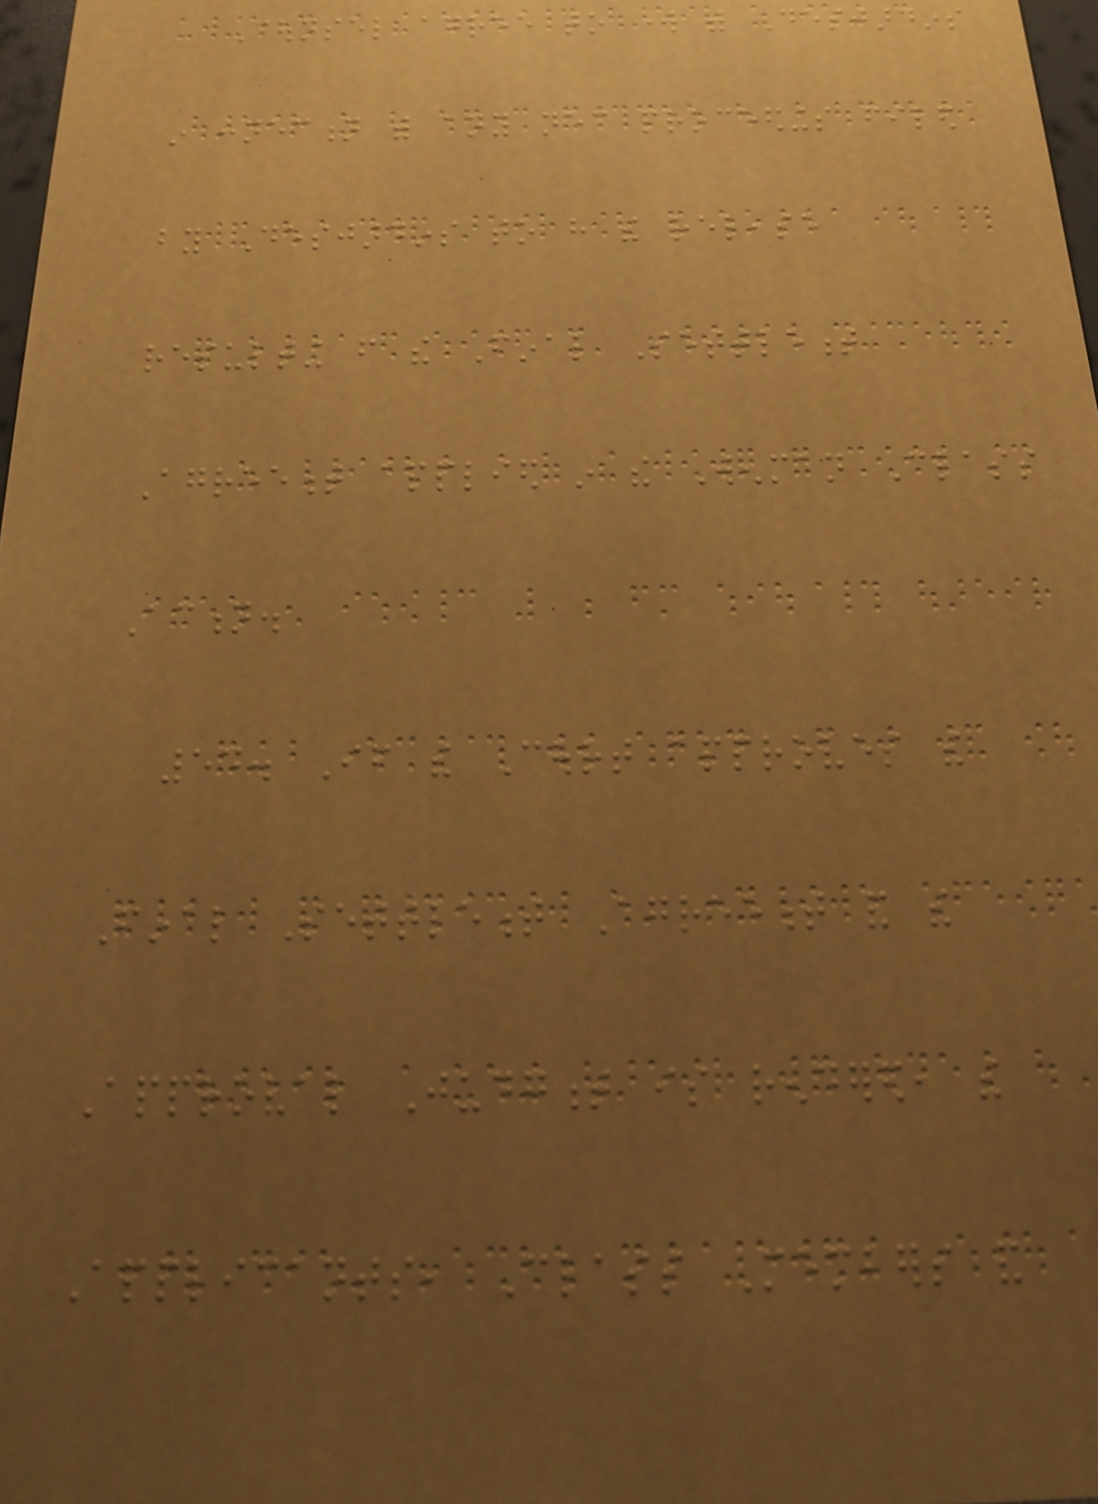Counsel agree to work with Desjardins
in connection with any necessary proceedings filed
by Desjardins to have the release
resulting from the Final Settlement
Agreement applied in the Wenman Class
Action.
54. If the Court approves the
Final Settlement Agreement and the
Approval Judgment is rendered, the
Applicants, Class Members and
